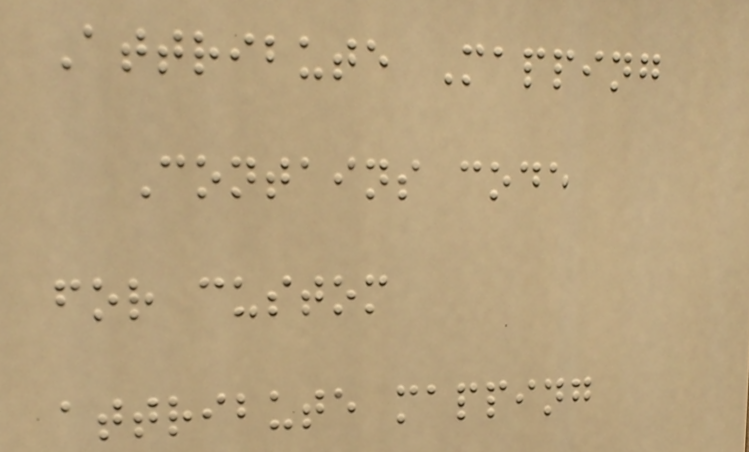Attribute Mapping
Contains code
for custom
attribute mapping
